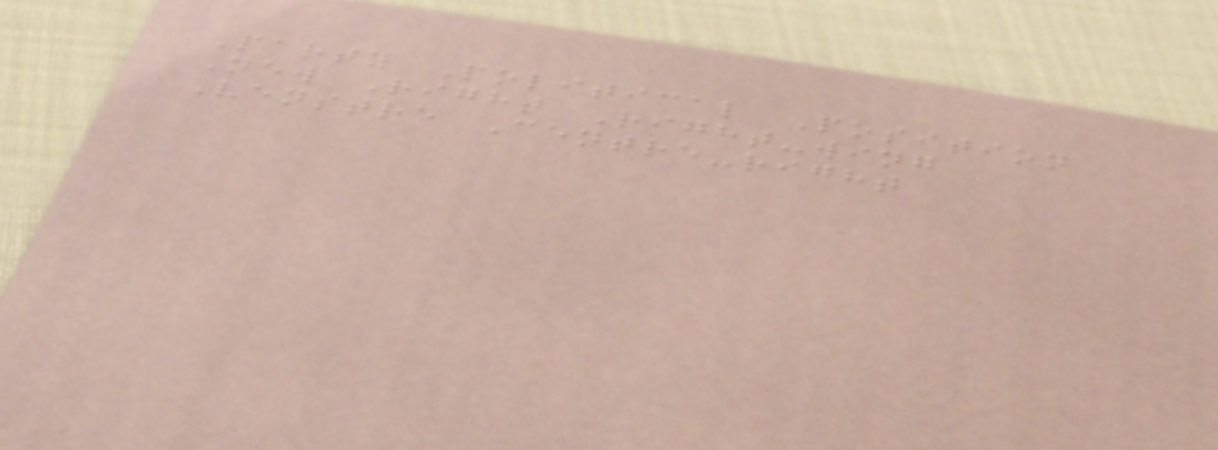Party Political Position
New Right Right-wing
Venstre Centre-right
